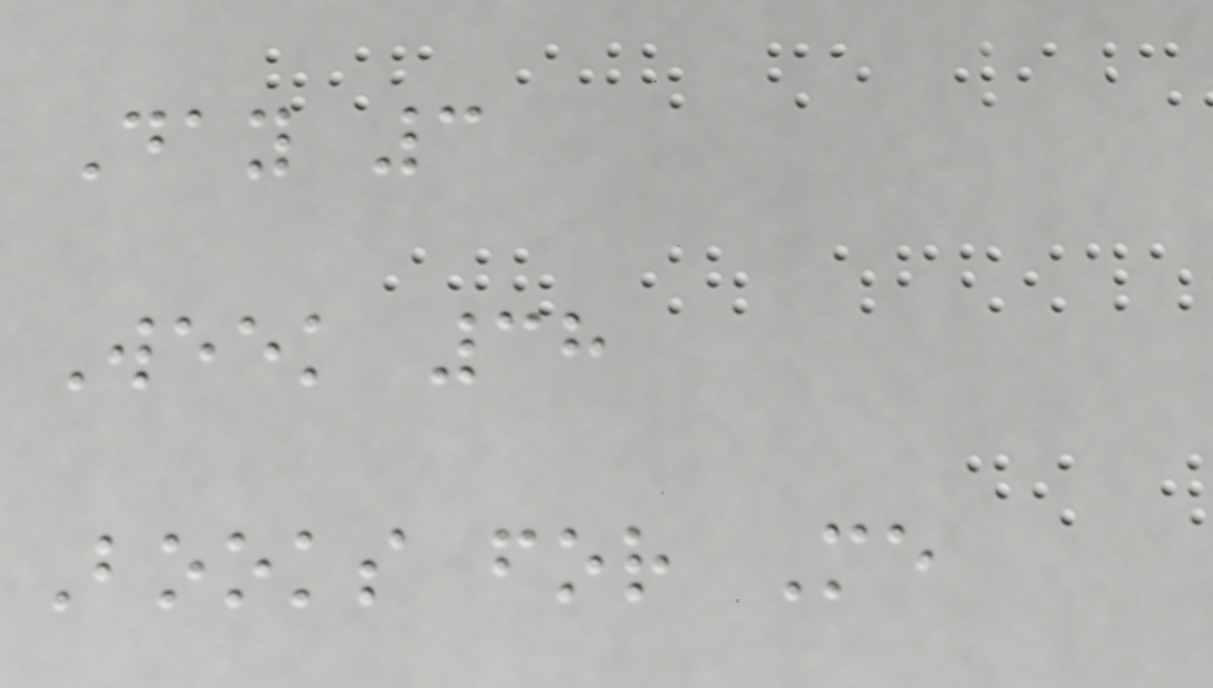Day 3
Week 38
Books for Me
